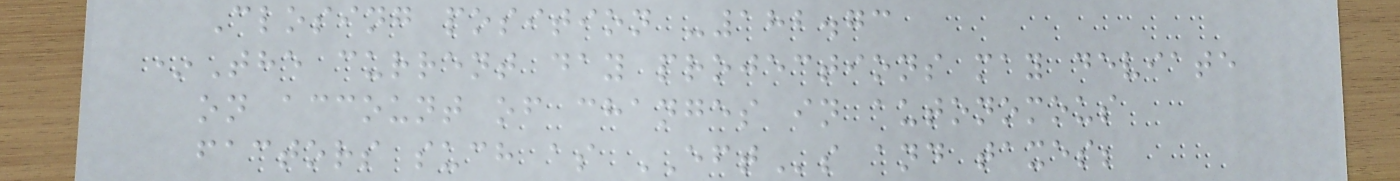Closing position -182.73
*The current day projections may deviate
on account of changes in autonomous
factors such as EFTs and taxes;
